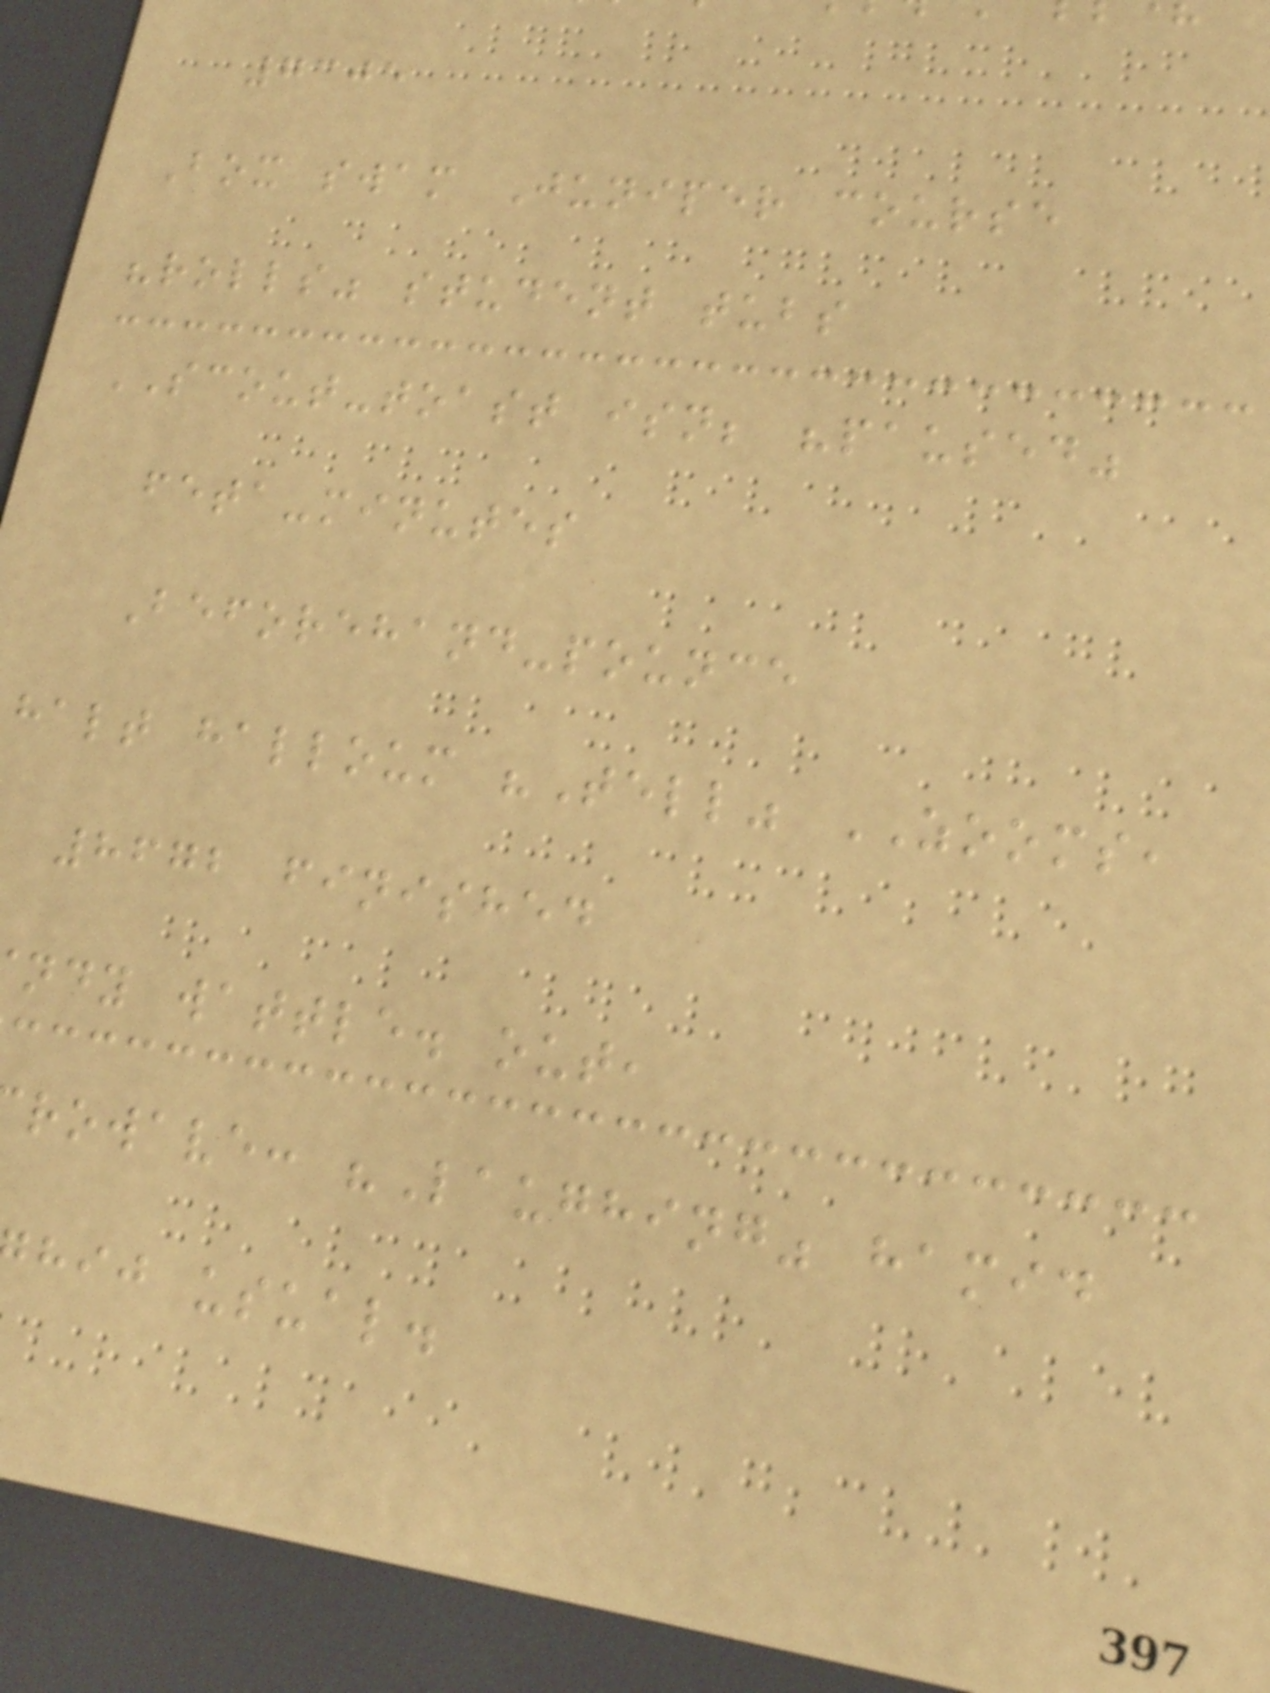7305
Box swam Juniper course
"rolls" student tubs
SCOUT-toast isn; "paused"
feta-minutes
Beforehand-pounce
halt halloum "Tell" ZOOMS,
8672 finished
ndy wattle. out,
rowave: "Laughing" hamid
hij usual.
